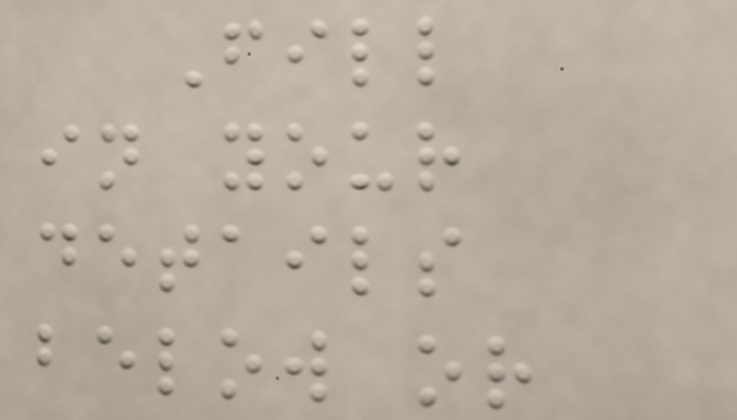Fill
in your
details
below or
